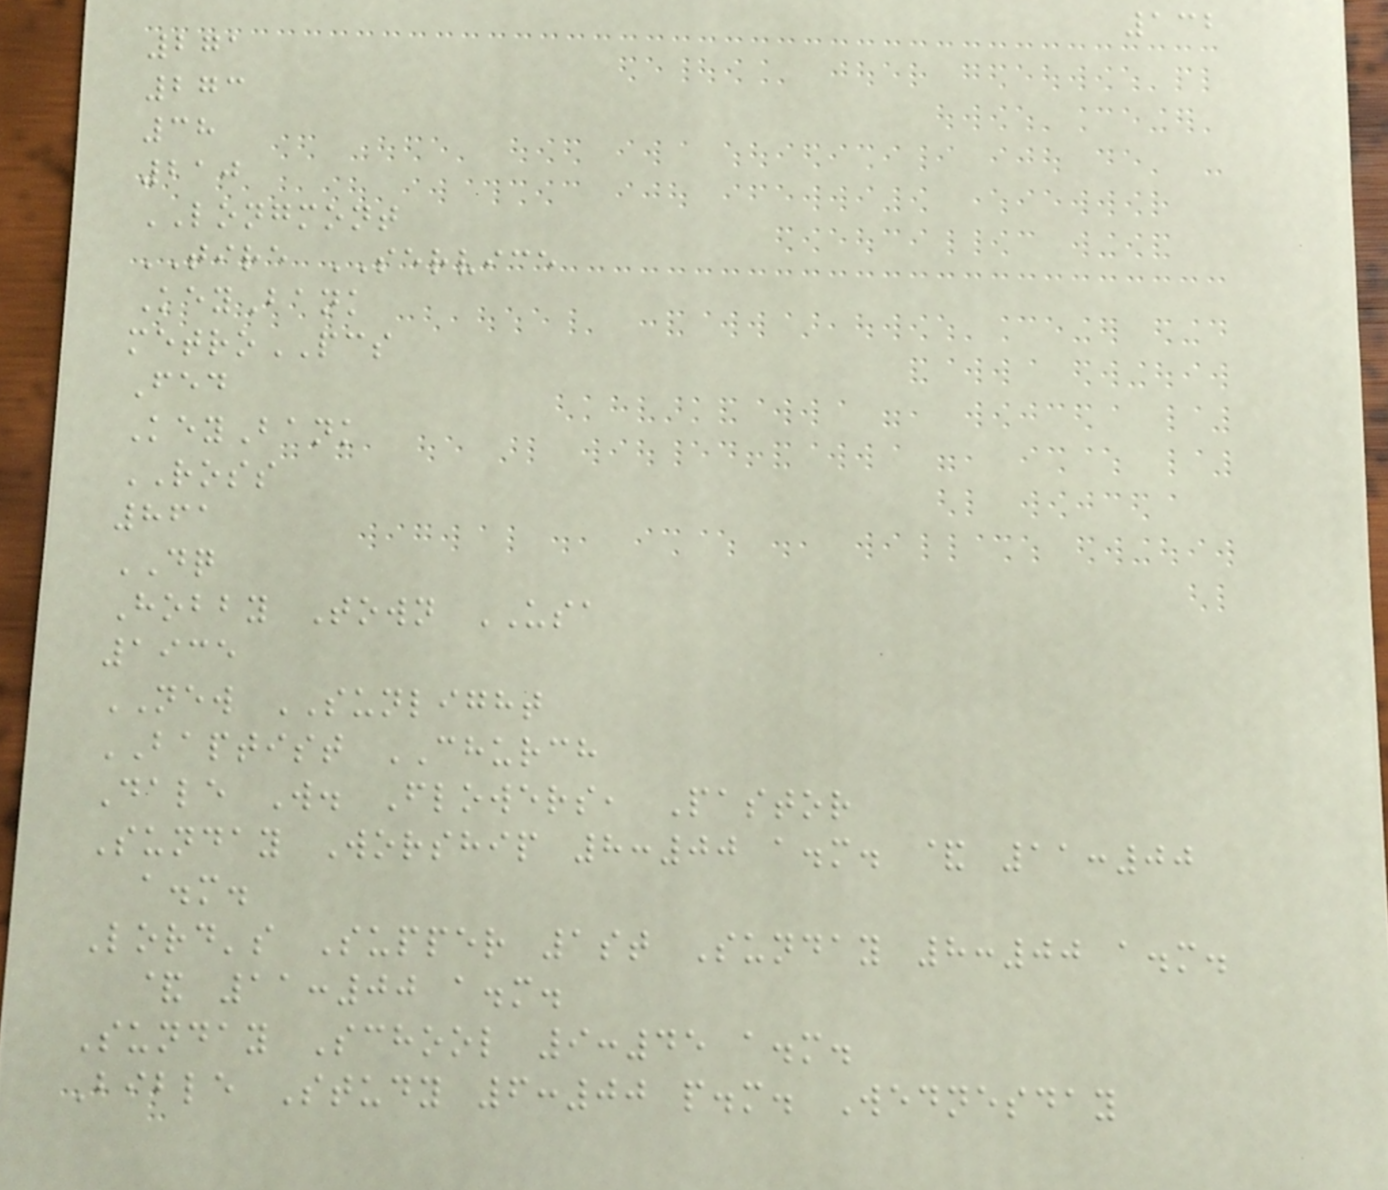132
271
273
38
210
LONGMONT
TIRE SERVICE
KeyBank
metroPCS
Fed
KeyBank
ROSS
861
DQ
Hobby Town USA
1935
NEW SUNLIGHT
BAPTIST CHURCH
Dale W. Flowers, Pastor
Sunday Worship 8:00 a.m. & 11:00
a.m.
Lord's Supper 1st Sunday 8:00 a.m.
& 11:00 a.m.
Sunday School 9:45 a.m.
Bible Study 6:00 p.m. Wednesday
